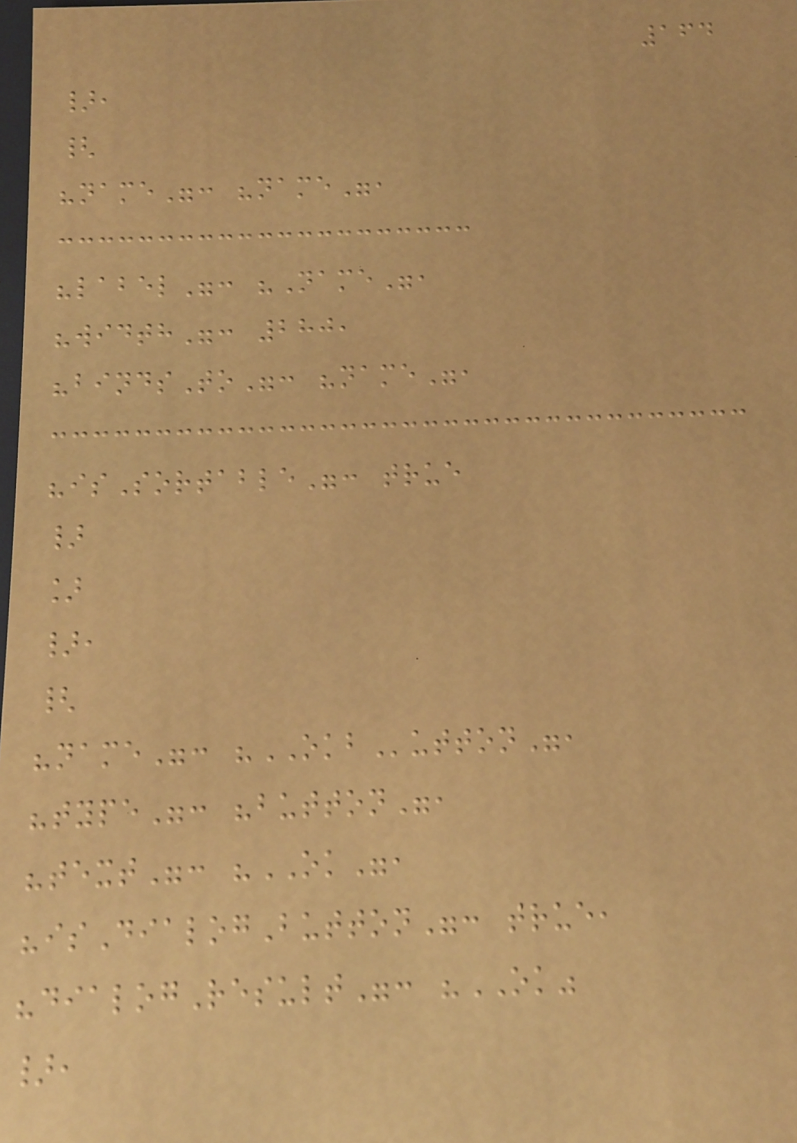164
},
{
"name": "name",
"label": "Name",
"width": 280,
"bindsTo": "name",
"isSortable": true
}
]
},
{
"name": "OKButton",
"type": "button",
"text": "OK",
"isDialogButton": true,
"dialogResult": "OK"
},
